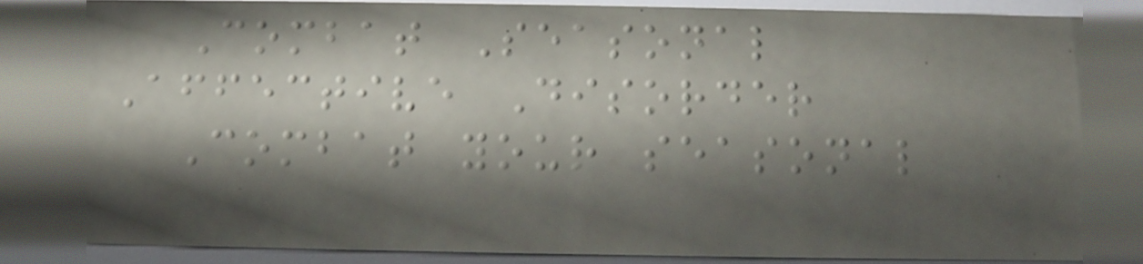Combat Seasonal
Affective Disorder
Combat your seasonal
